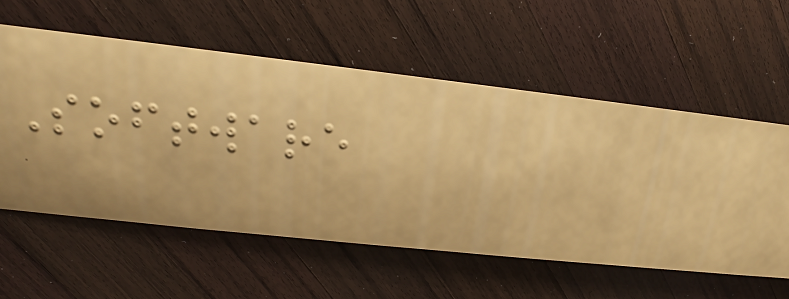Software
